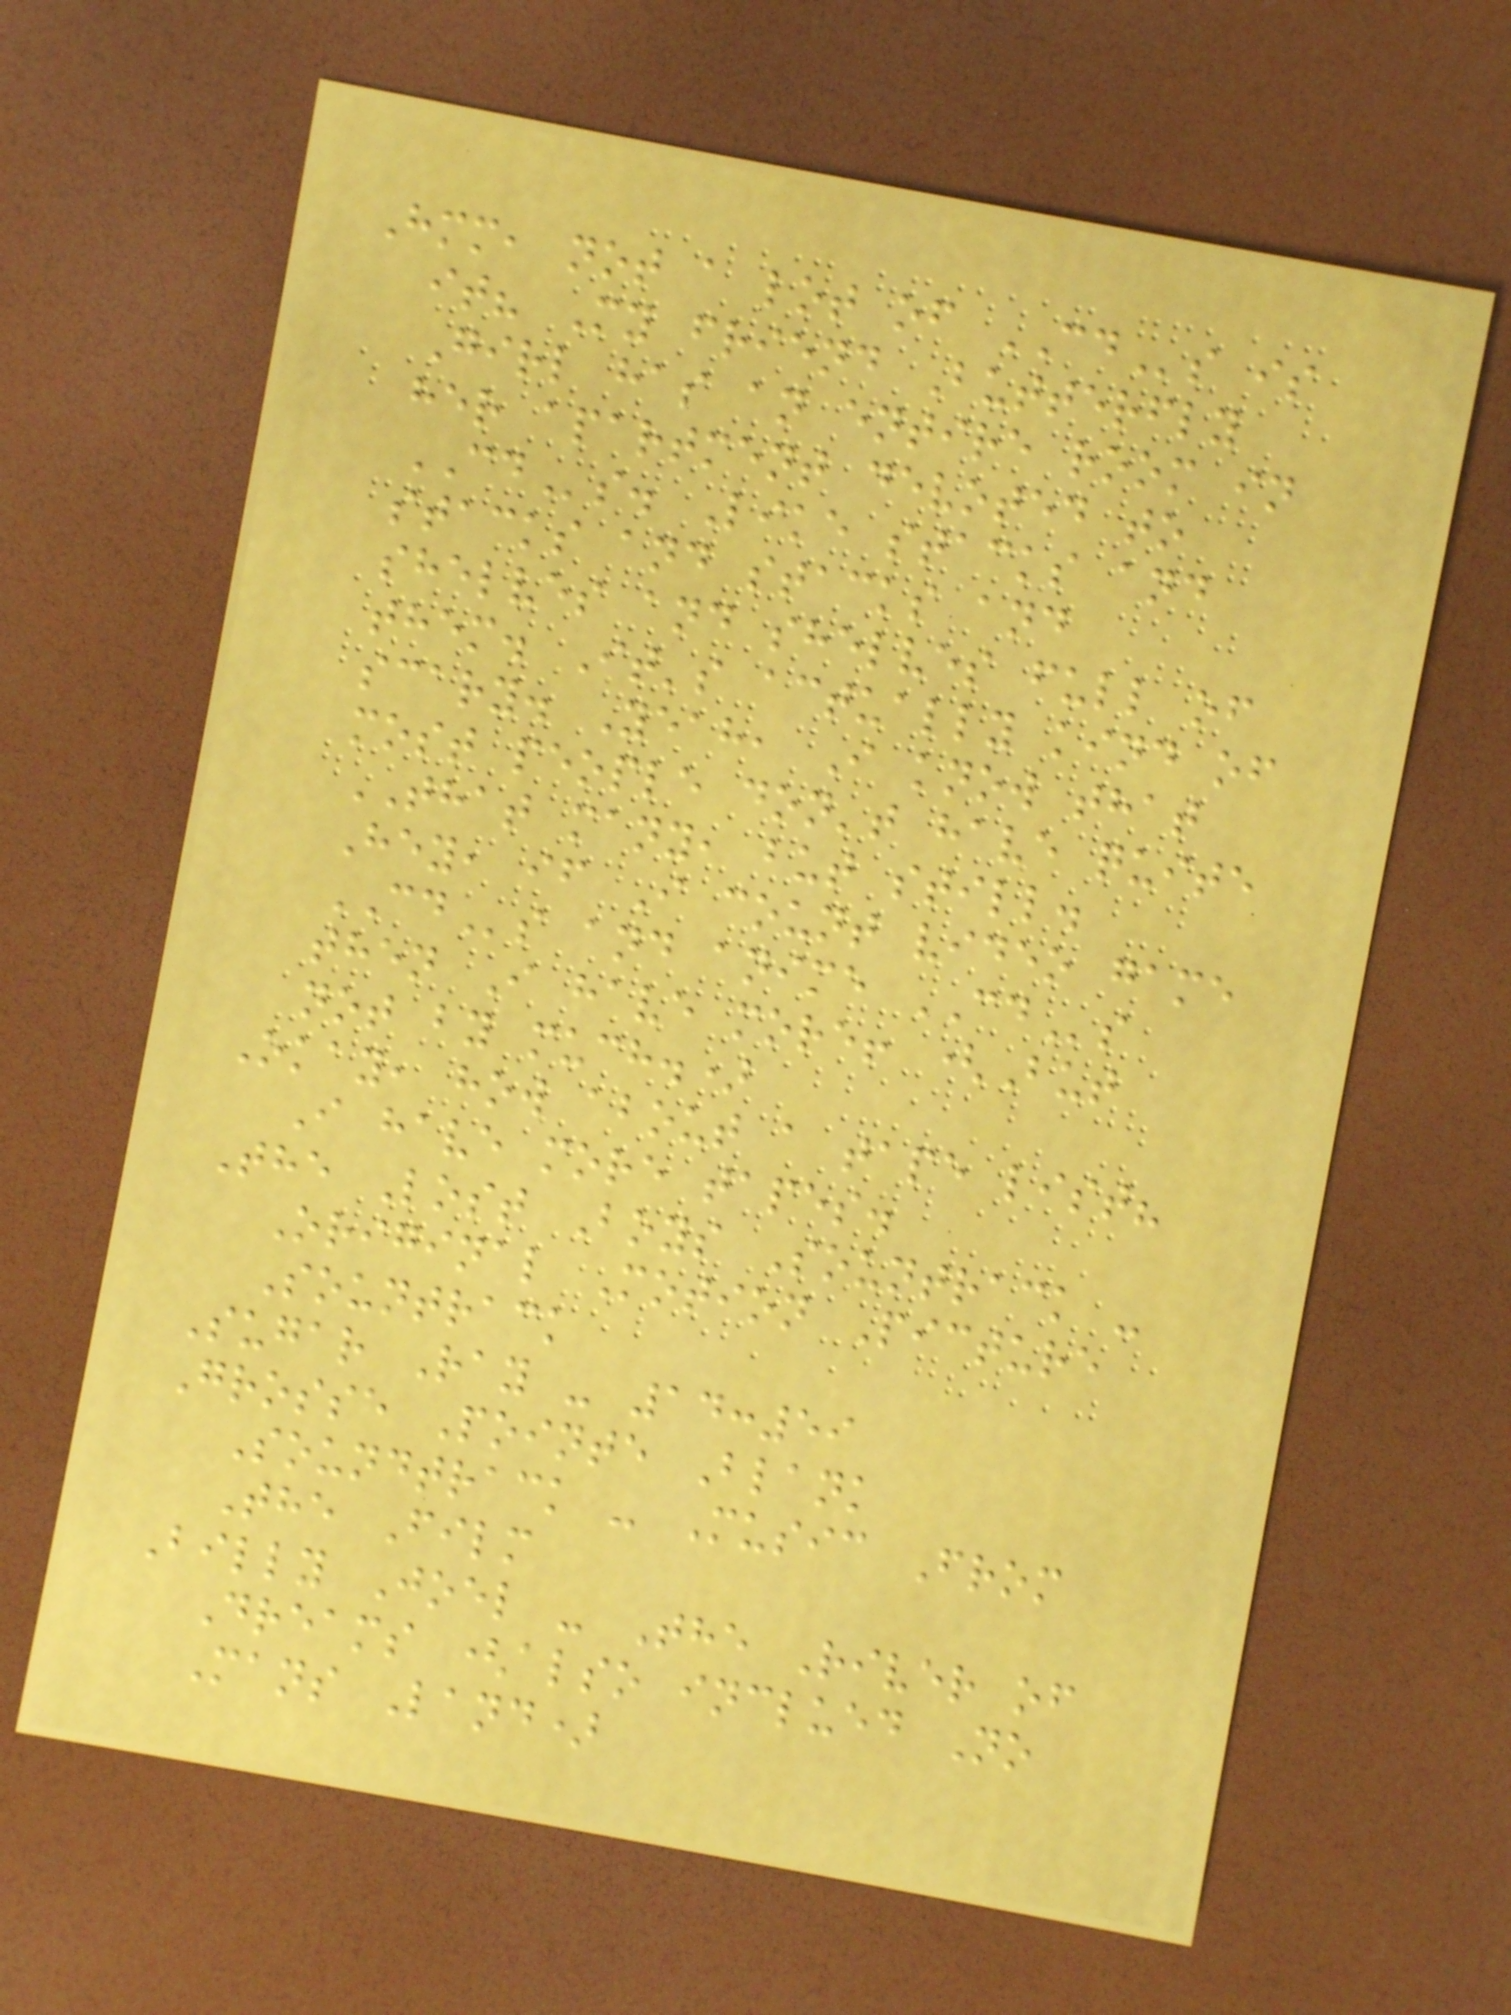Hmm, not a lot of CDs is
it? My friend Butterfly
Girl has an entire room in
her apartment devoted to
CDs. Like stacks and
stacks and stacks and
shelves and shelves full of
them. It's actually kind of
scary. Yeah, I know that
most people don't have quite
THAT many, but still.
Hey, if I count video game
CDs and anime CDs
then I have more! (But
not by much.)
Okay, how about a tape list?
I have more tapes.
The Lost Boys Sountrack -
Original Motion Picture
Sountrack
Sugar Ray - 14:59
Grosse Pointe Blank
Soundtrack - Music From
The Film
Billy Joel - The River of
Dreams (also inclued No
Mans Land)
